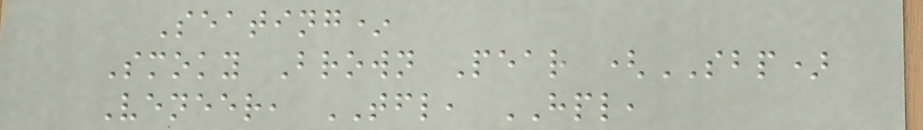Seating*
Smoky Brown Pear (SBP)
Veneer, TFL, HPL,
